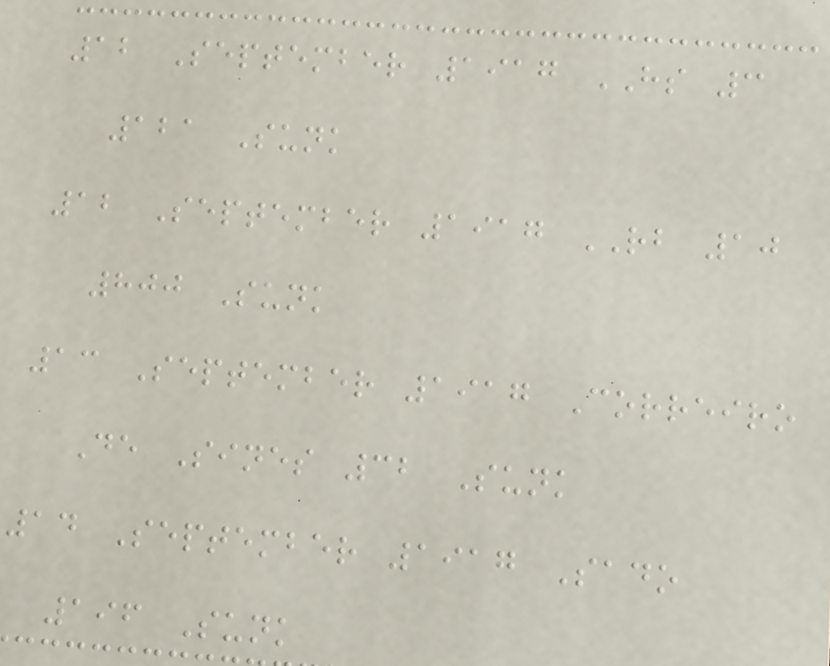12 September 1917 HS 3
121 Sunk
12 September 1917 RB 10
800 Sunk
13 September 1917 Correiro
De Sines 32 Sunk
14 September 1917 Sado
196 Sunk
